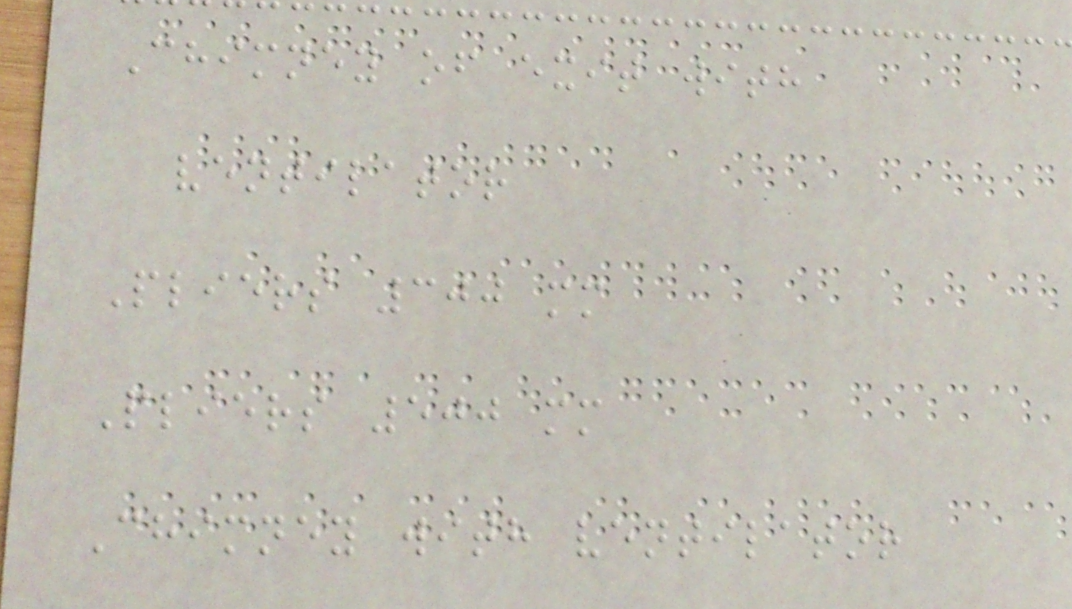Chimney of exit with
ventilator
Pliers 300 mm
Pliers 500 mm
Chimney with ventilator
